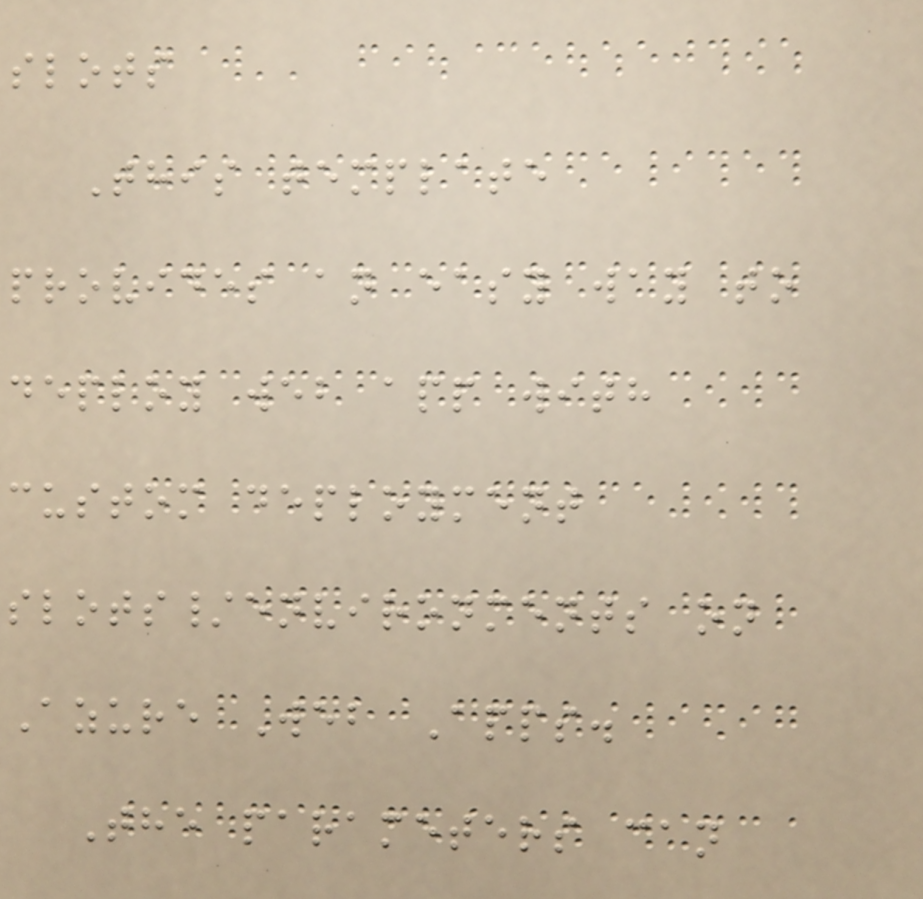slots
This template
provides an easy way to
deploy web app with
custom deployment
slots/environments on
Azure Web Apps.
The parameters can
